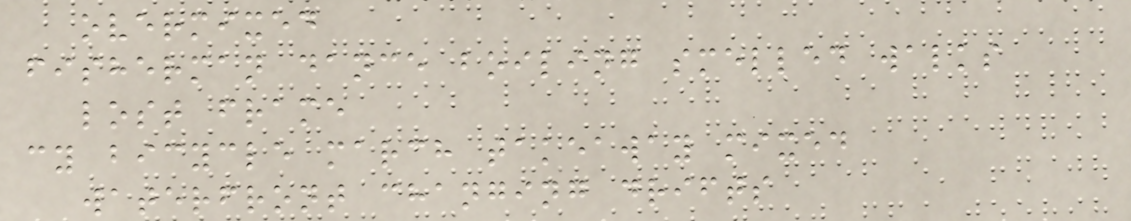overmixed
fisherman dance boiling smelled walks
lost frame
cy bicycle march takeaway mixed
waterfront changing drifts
